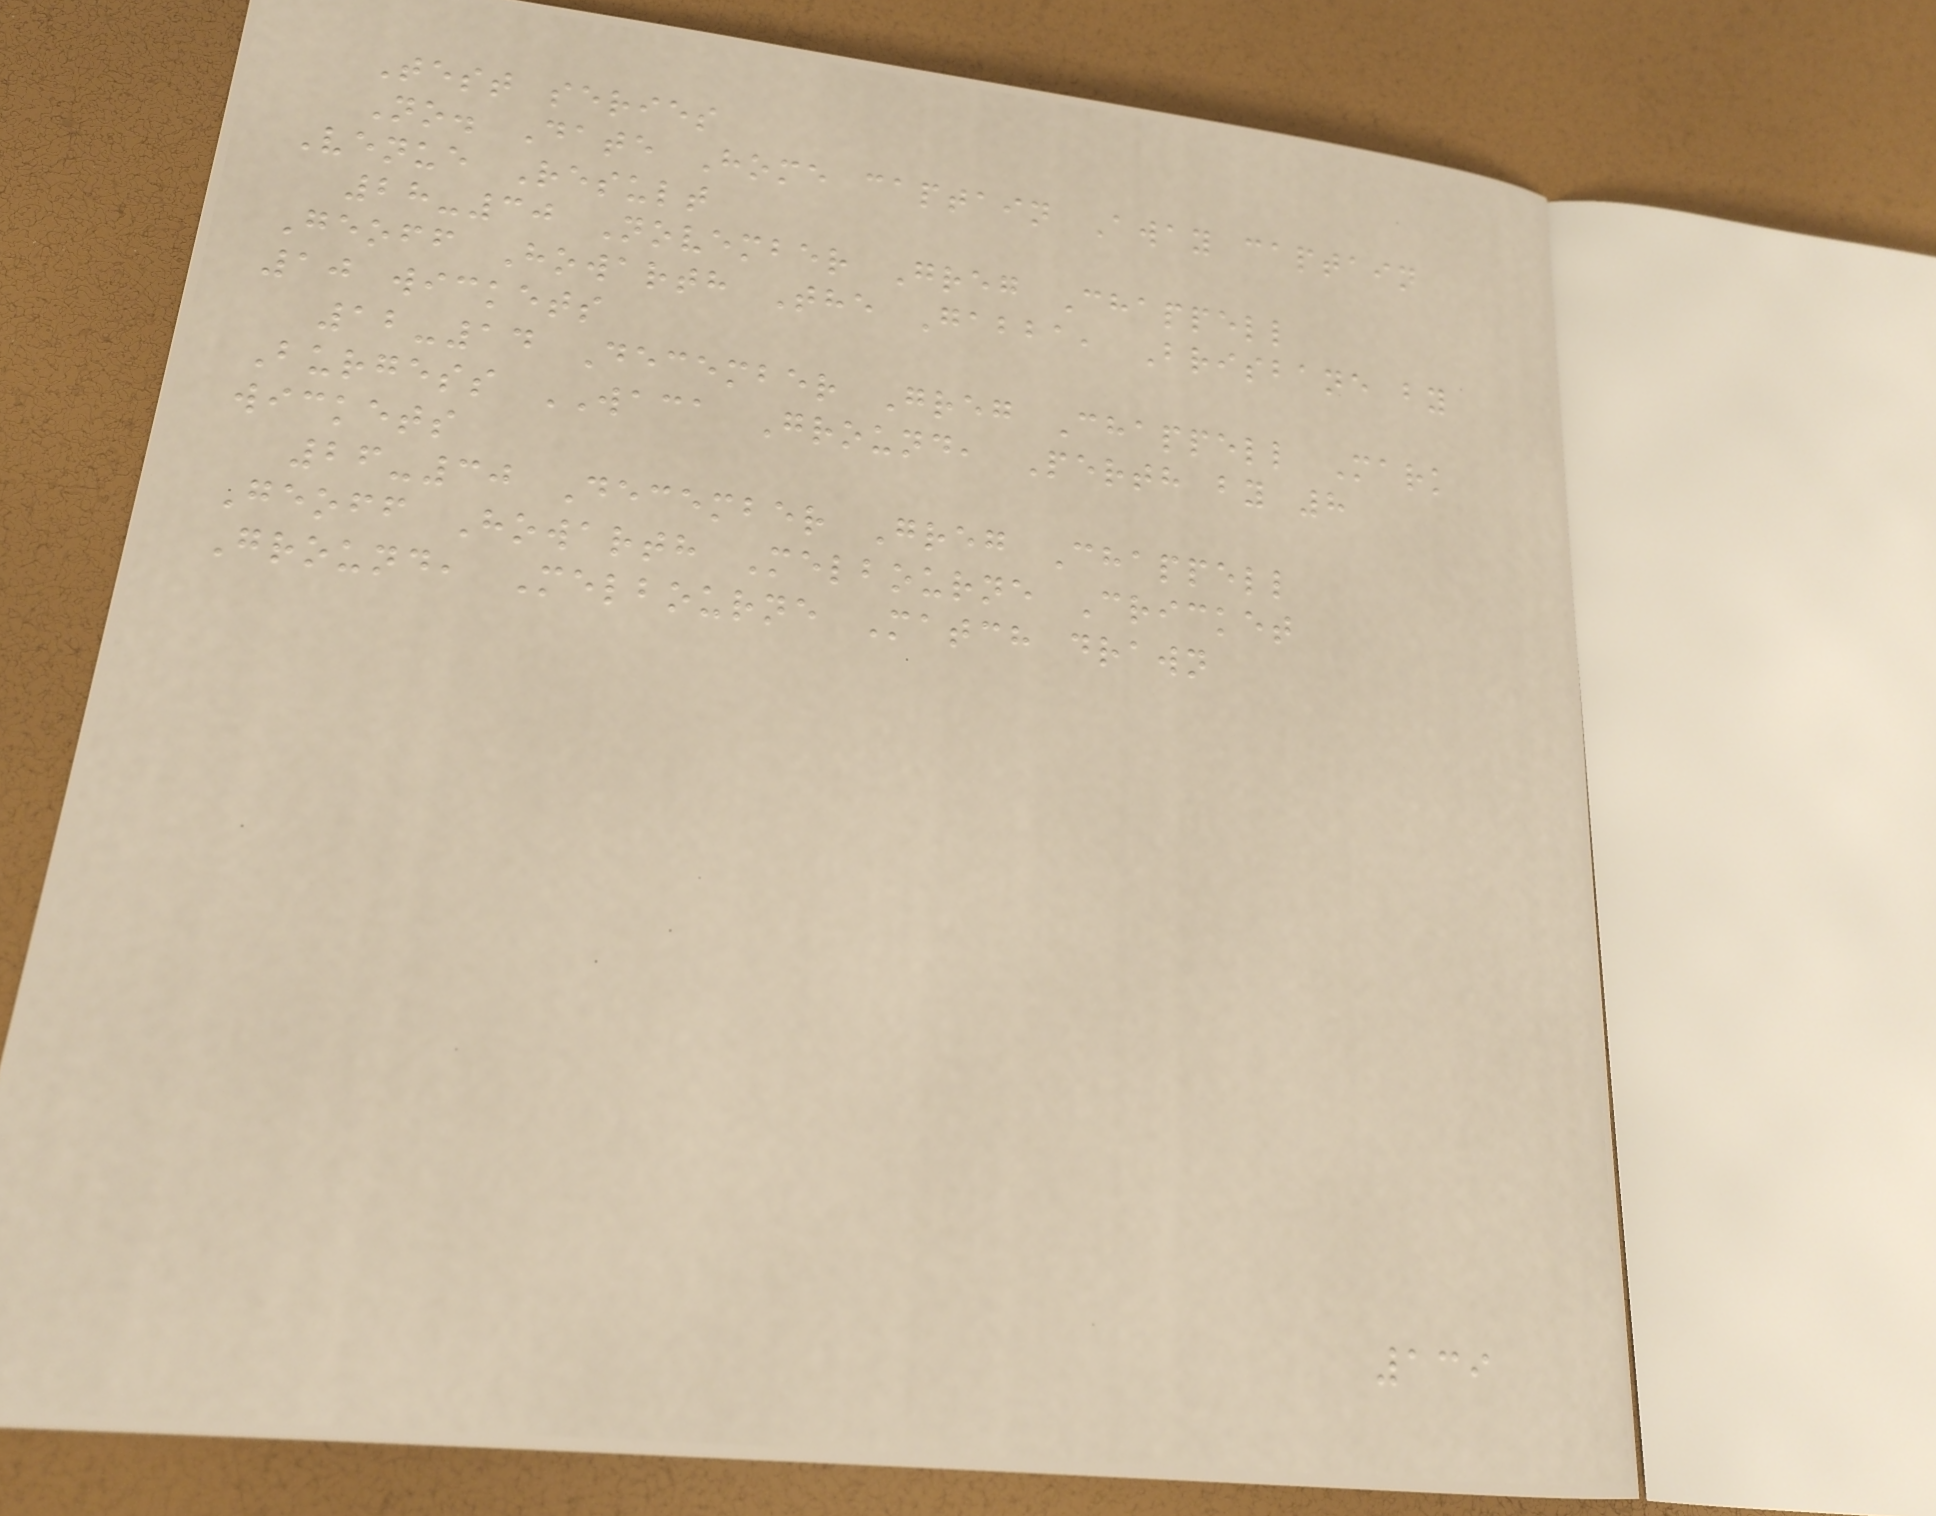Test series
No. Date Home captain Away captain
Venue Result
28-30 November Greg Chappell
Geoff Howarth The Gabba, Brisbane by
10 wickets
12-14 December Greg Chappell Mark
Burgess WACA Ground, Perth by 8
wickets
26-30 December Greg Chappell
Geoff Howarth Melbourne Cricket
Ground, Melbourne Match drawn
139
